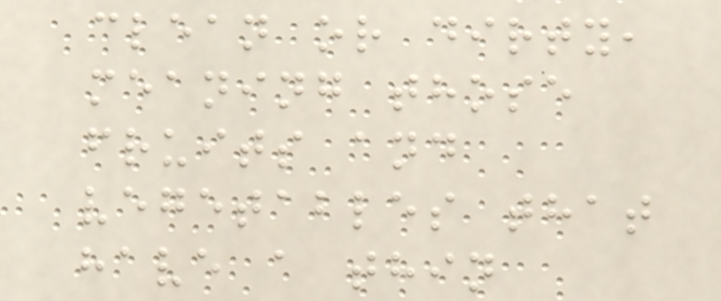clean or dirty,
meaning those
fruits and
vegetables that
have a thin
